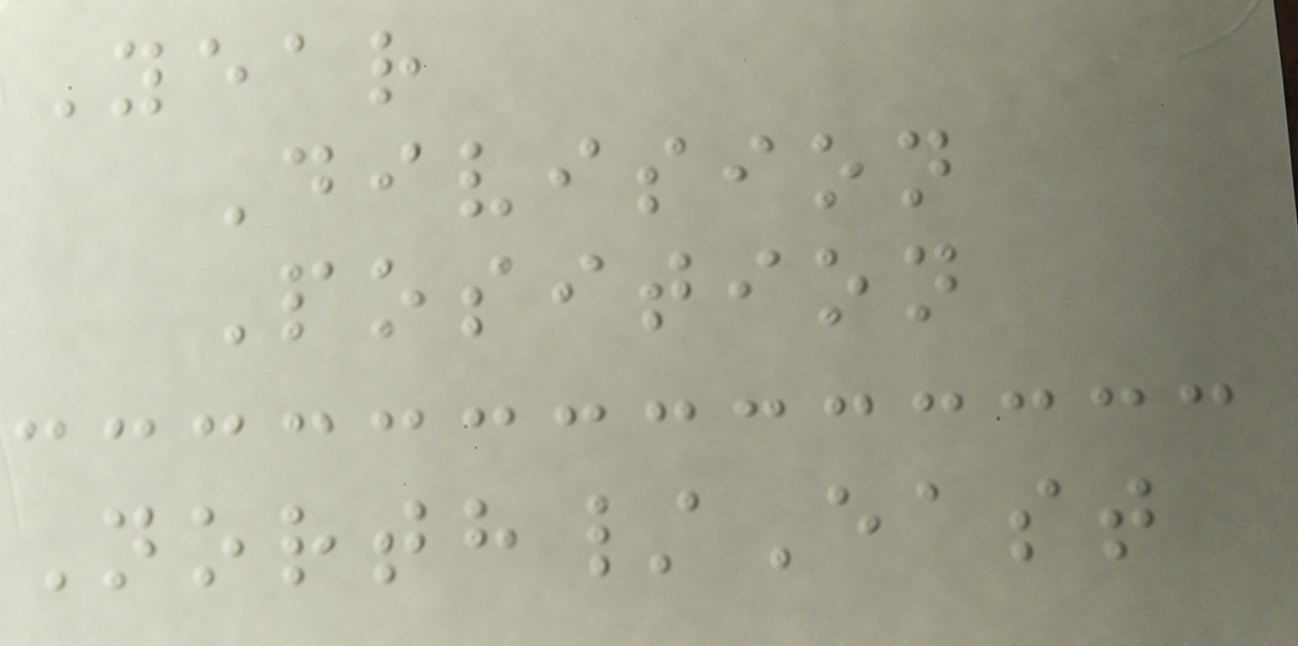Year
Division
Position
North/East
